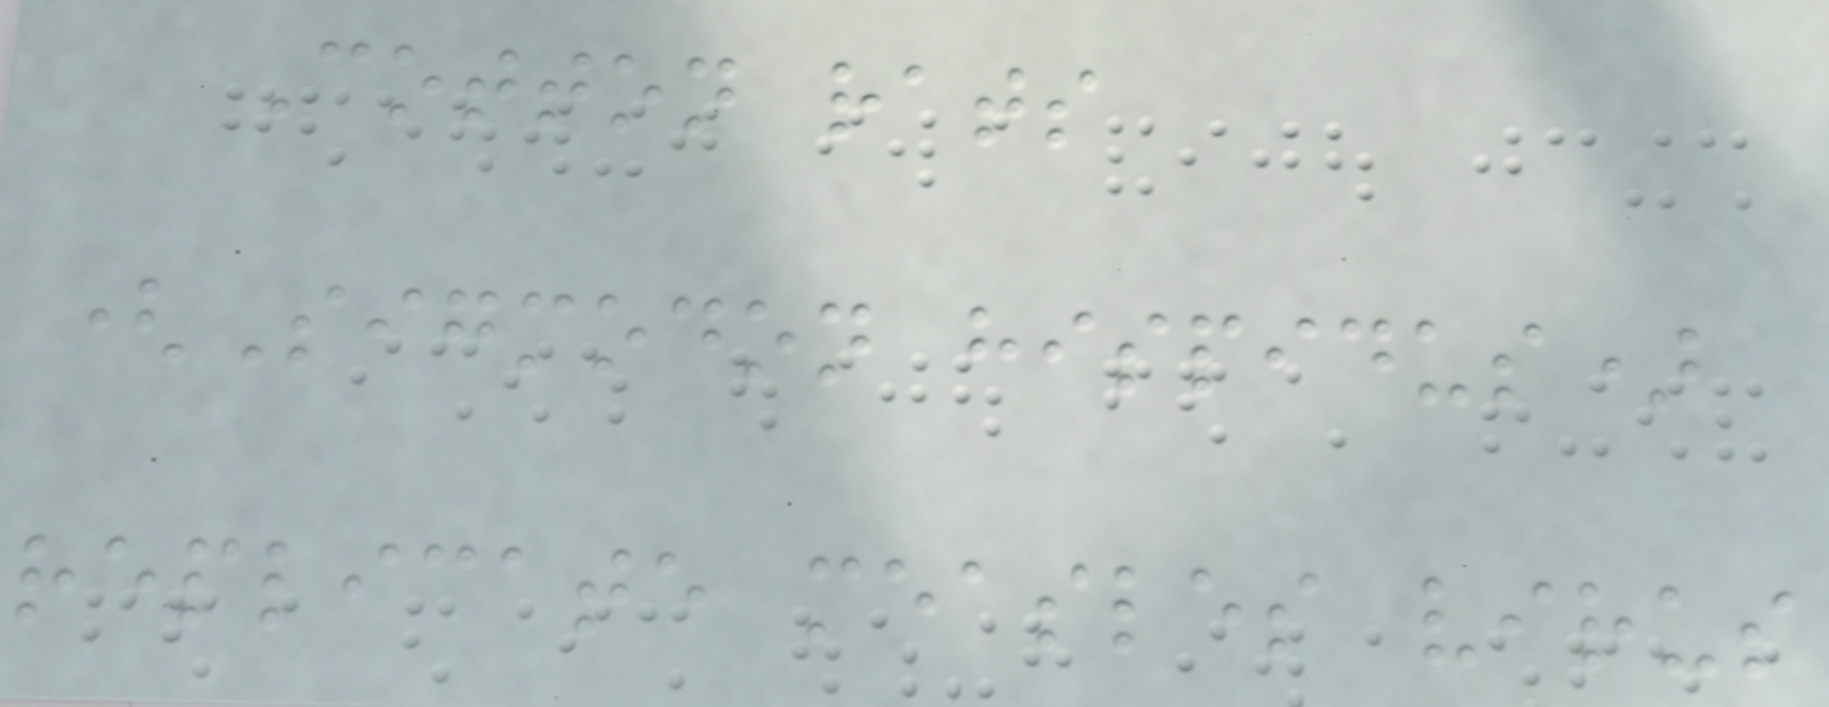Cotton rats
(Sigmodon hispidus)
replicate measles virus
